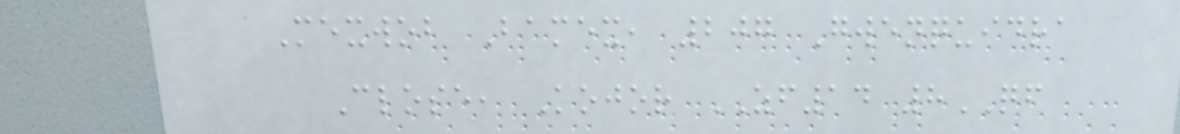Mexwob Bamex, 207 Gwenquidra
Close, Kojor ZF14 8QF
